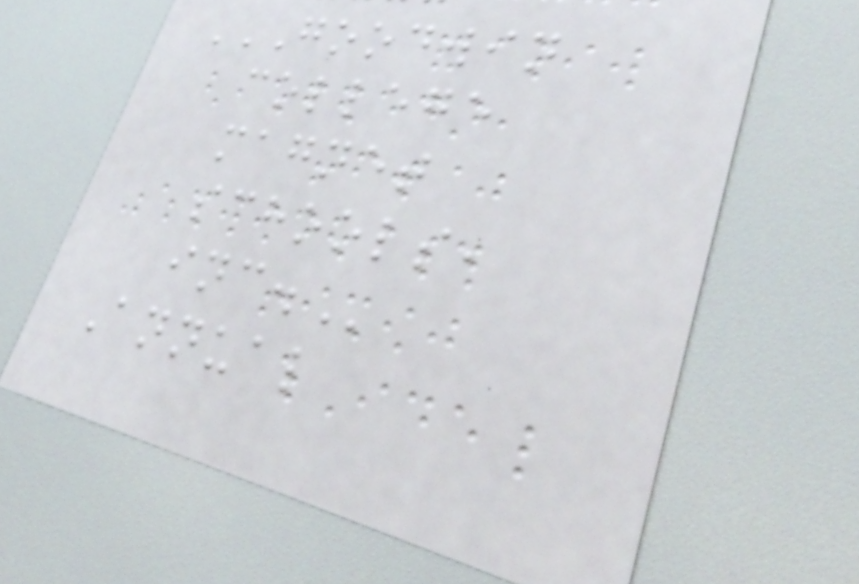GOODWIN
COLLEGE
MAGNET
SCHOOLS,
INC.
Annual
